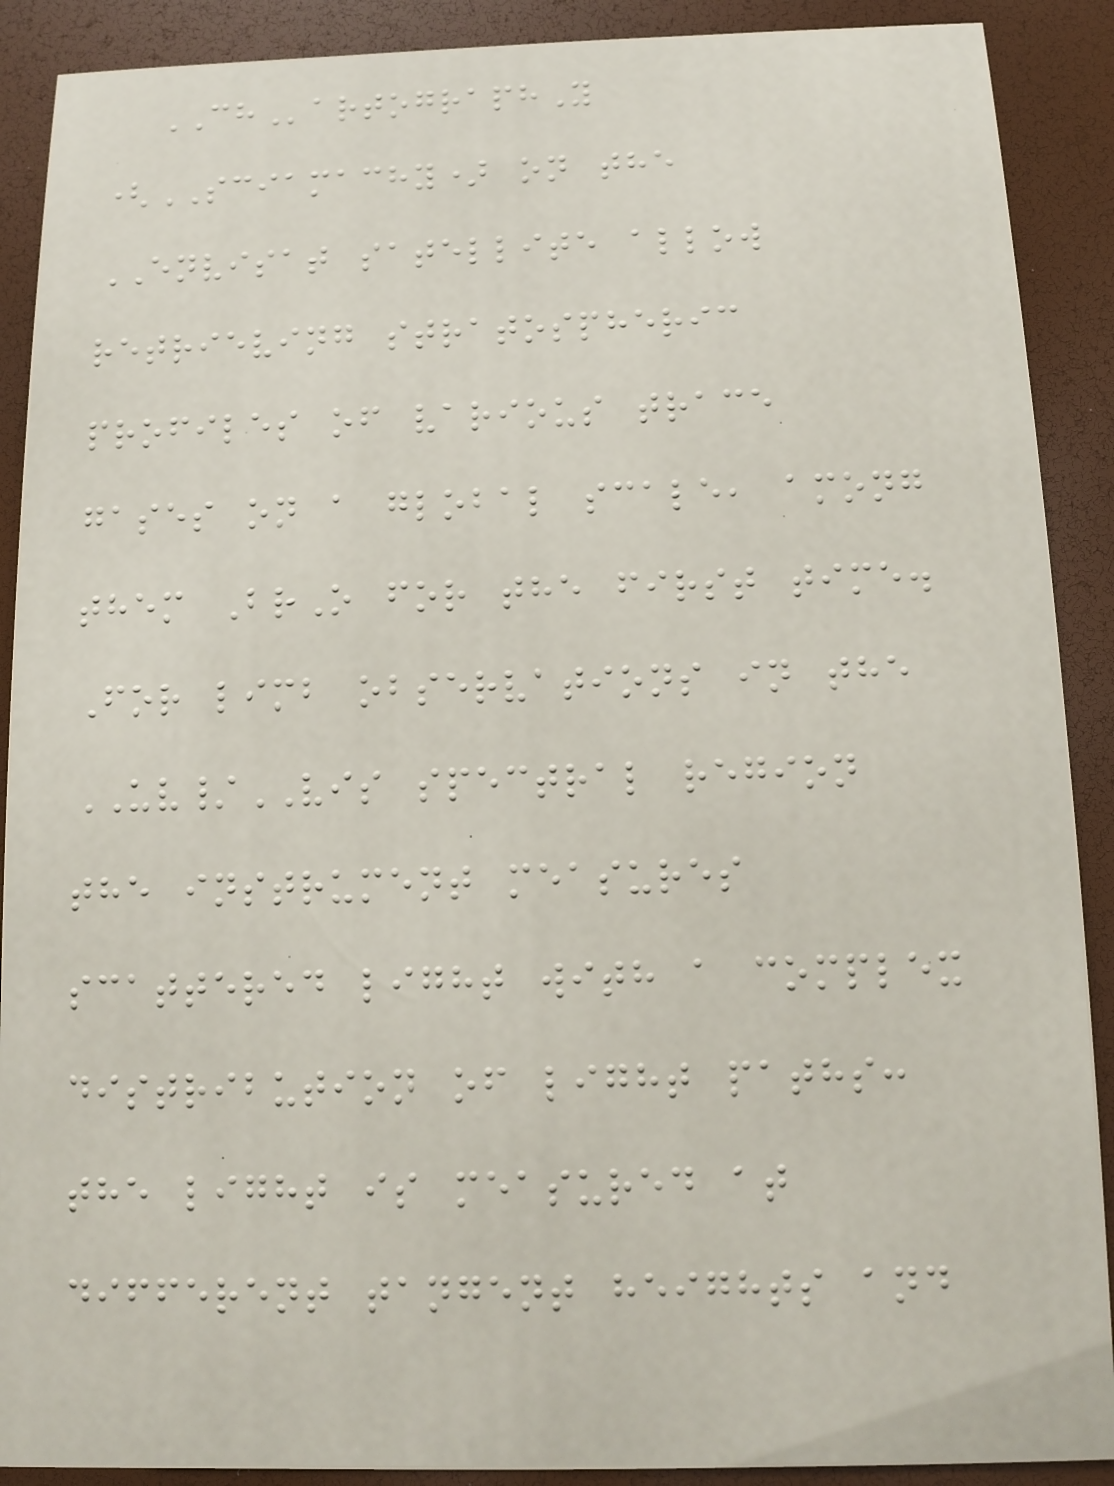CHartographY
(SCIAMACHY) on the
ENVISAT satellite allow
retrieving stratospheric
profiles of various trace
gases on a global scale, among
them BrO for the first time.
For limb observations in the
UV/VIS spectral region
the instrument measures
scattered light with a complex
distribution of light paths:
the light is measured at
different tangent heights and
